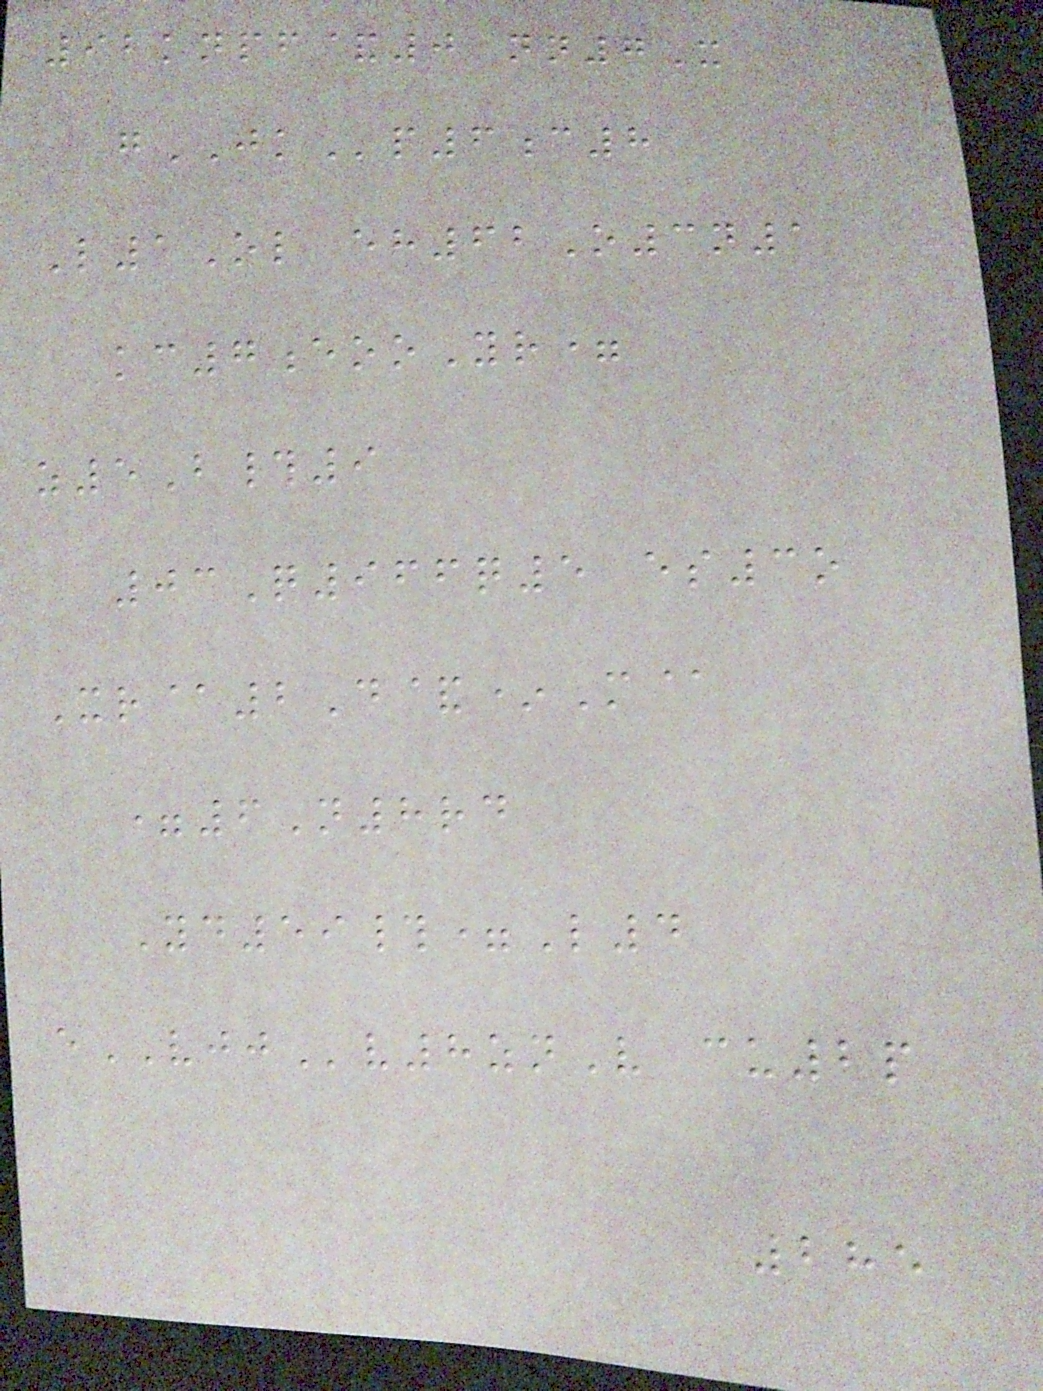92knpf&0 nn7X
gJKp6c8
L1Ol eh62O3n1
kc7eooYr=
z5B#9
03Q966q5 es3o
Xr@2D&*M@
=6N8rd
Yd59#=L4
eVJJv8znV cu2p
285
